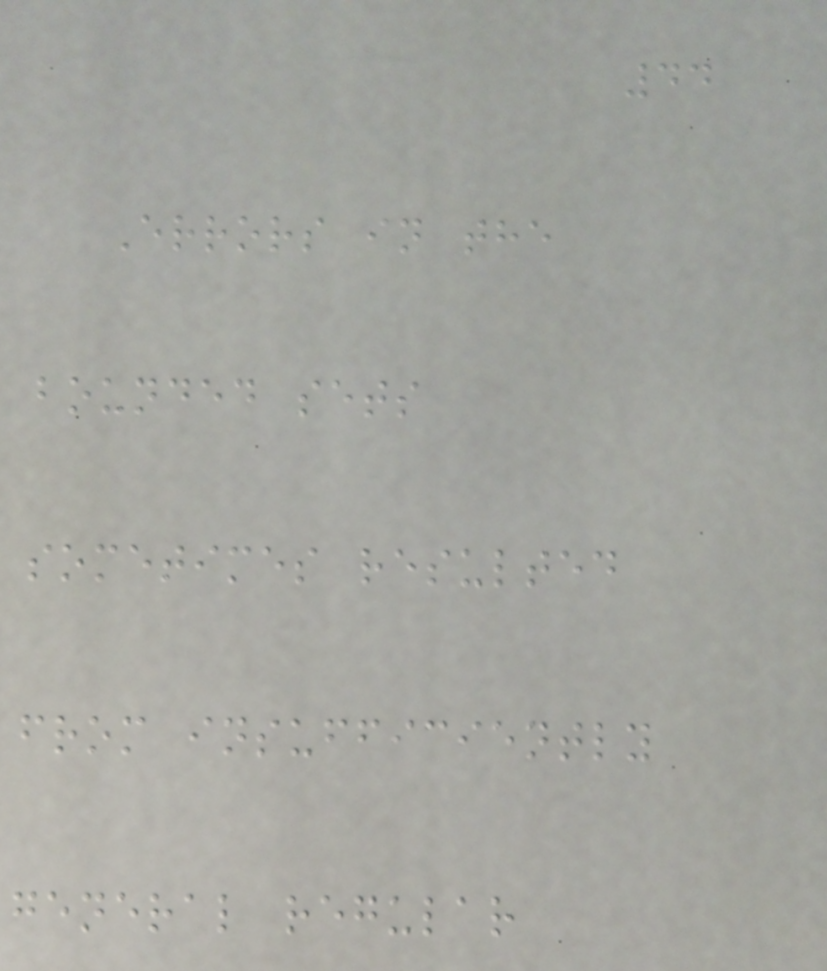44
Errors in the
bounded sets
sometimes resulted
from insufficiently
general regular
